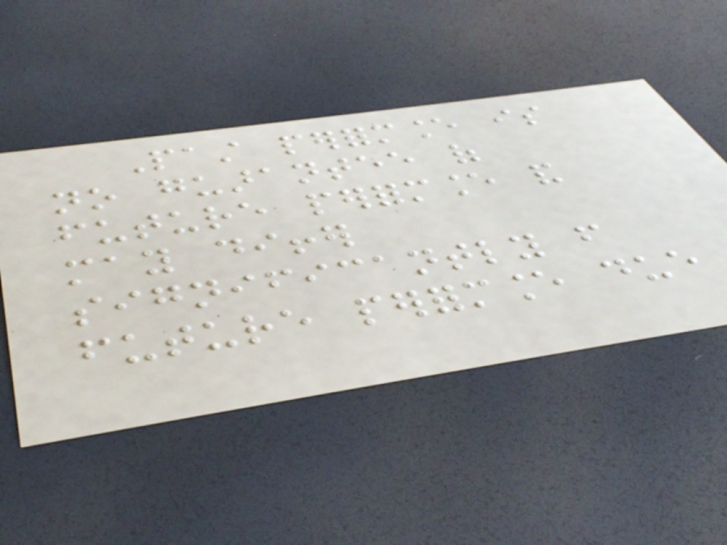Past performance is
no guarantee of
future performance and
may differ
significantly from
future performance due
